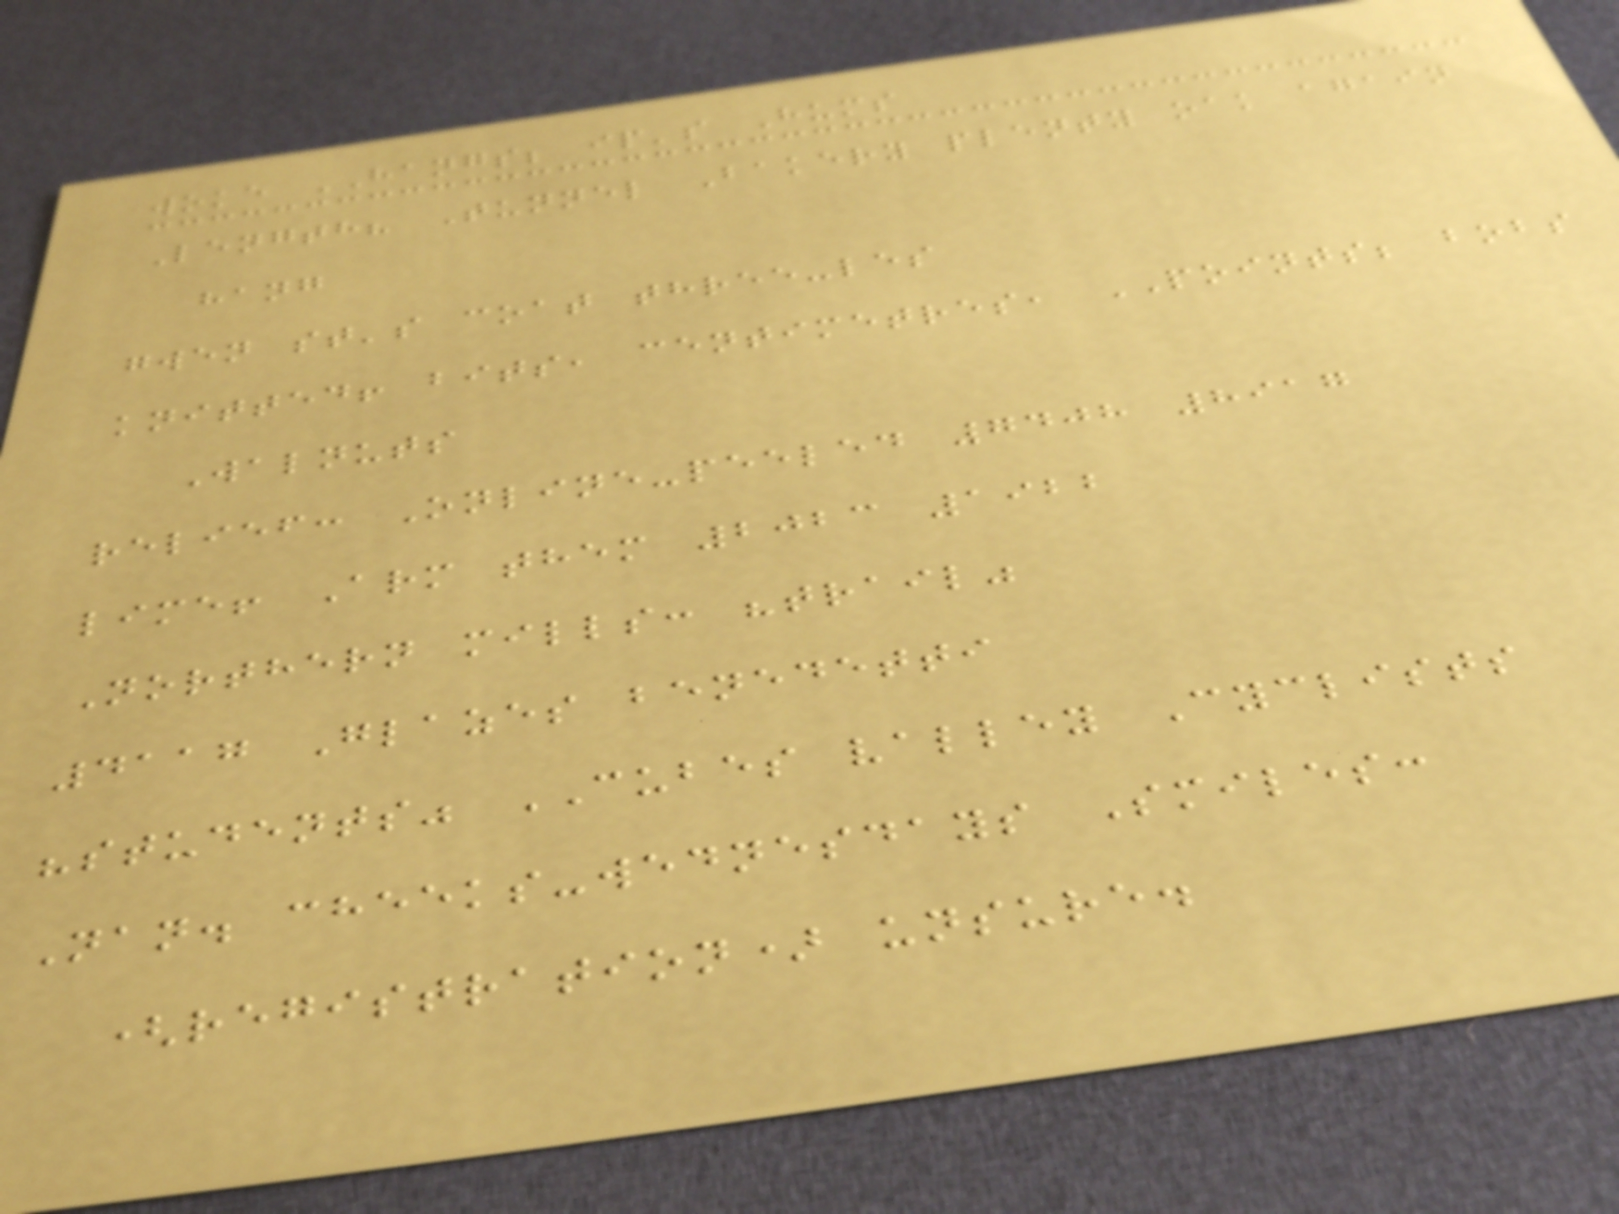woke HANGS; ip's Hums
Length? Tunnel Bakery plenty oak again
hang
gwen st's coat three-les
knitted! bits, centimetres, POINTS; bobs
Walnuts
relief: Online-peeled 7408 8917
lime! Arm them 2023 1922
Northern mills: "trail"
4117 Glazes benedetti
"students" CUBES valley Cyclists
Nan. cheeks-wednesdays Smiles:
(registration) unsure.
